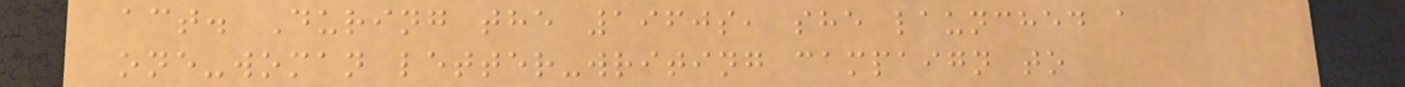act. During the 1960s, she launched a
one-woman letter-writing campaign to
